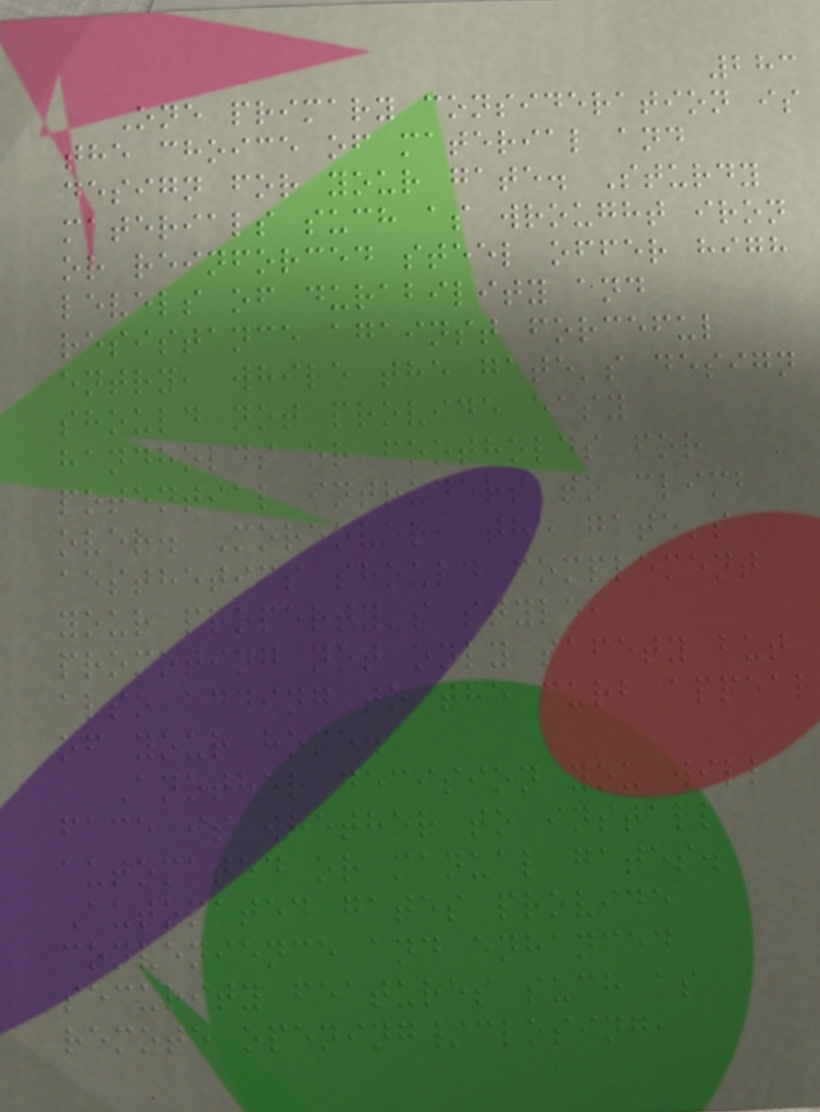283
One primary consideration is
the choice of material and
design for your gate. Sturdy
materials such as wrought iron
or reinforced steel offer high
levels of durability and
resistance against forceful
entry, while the gate's design
should not provide easy
handholds or footholds for
potential intruders to climb
over. Moreover, the gate's
aesthetics should complement
your property's style,
promoting not only safety but
also adding to the curb appeal
of your home.
Another decision you will
face is whether to install
automated or manual gates.
Automated gates provide
convenience and enhanced
security features such as
remote opening/closing,
